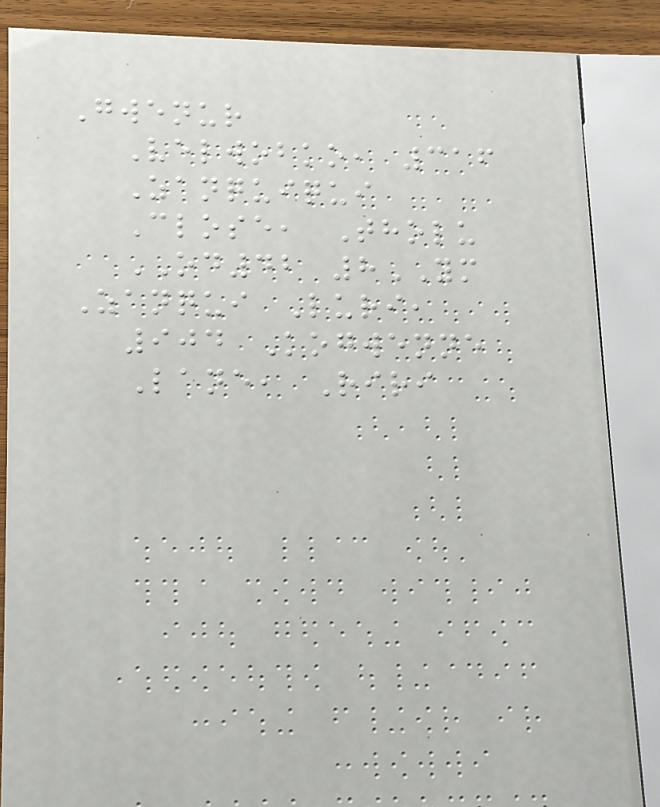Gwenur
Velwobko, 316
Zanquiqui
Close, Tholu
OD42 8YM
Zanqui Luri,
904 Kogwenne
Lane, Riri
